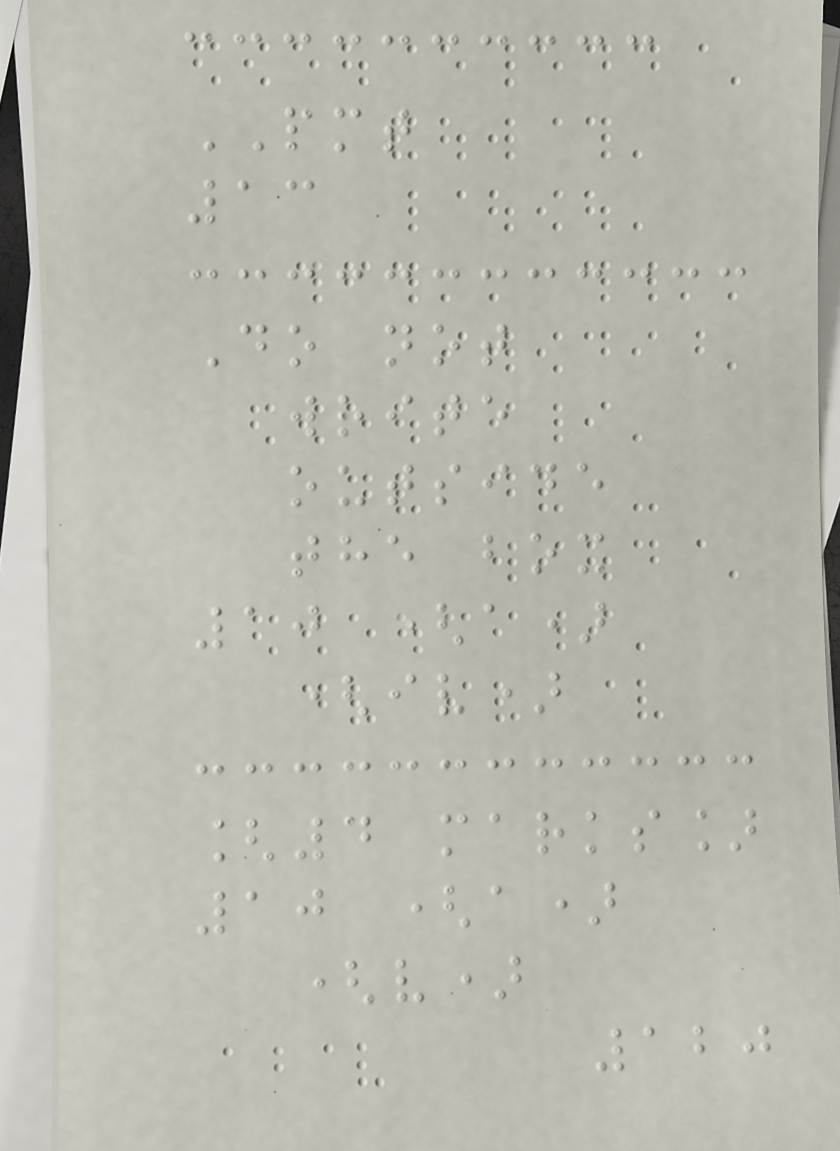PMT
13
Do not
write
outside
the box
10 (a)
(iv)
[4 marks]
10 (a)
(v)
120
